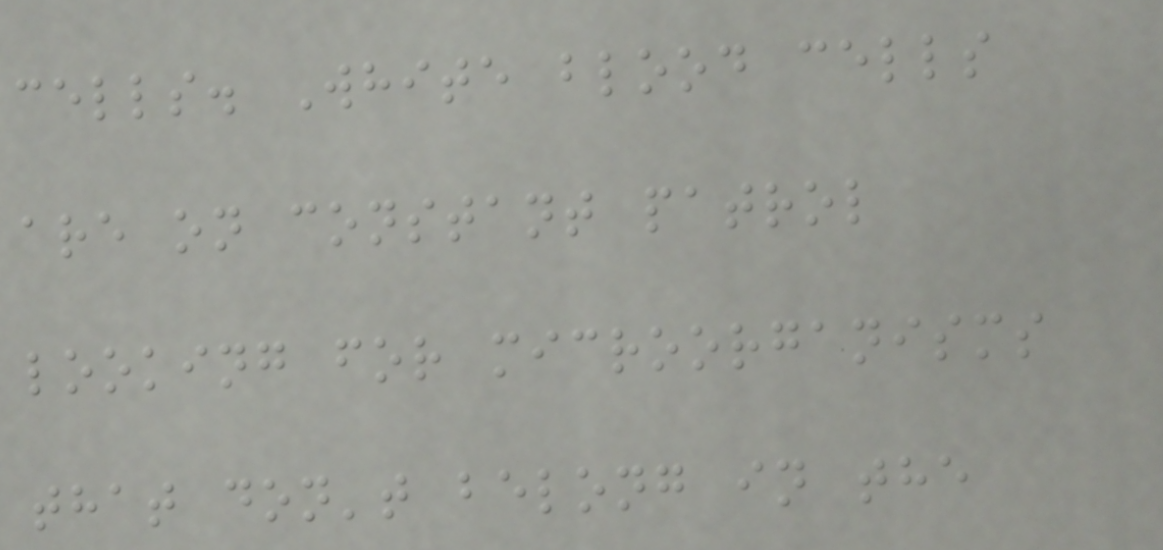cells. White blood cells
are on constant patrol
looking for microorganisms
that don't belong in the
